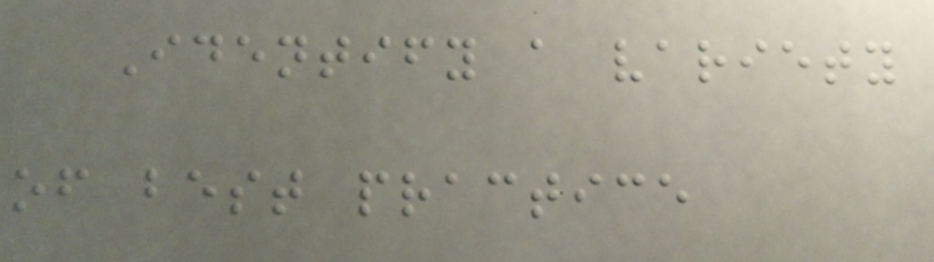Identify a variety
of best practice
